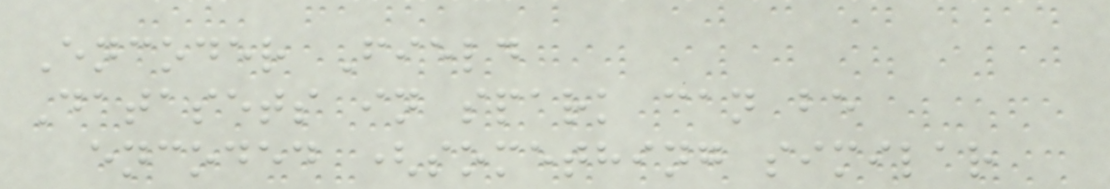Encoder Field
Datasets in spark can be
encoded (something similar
